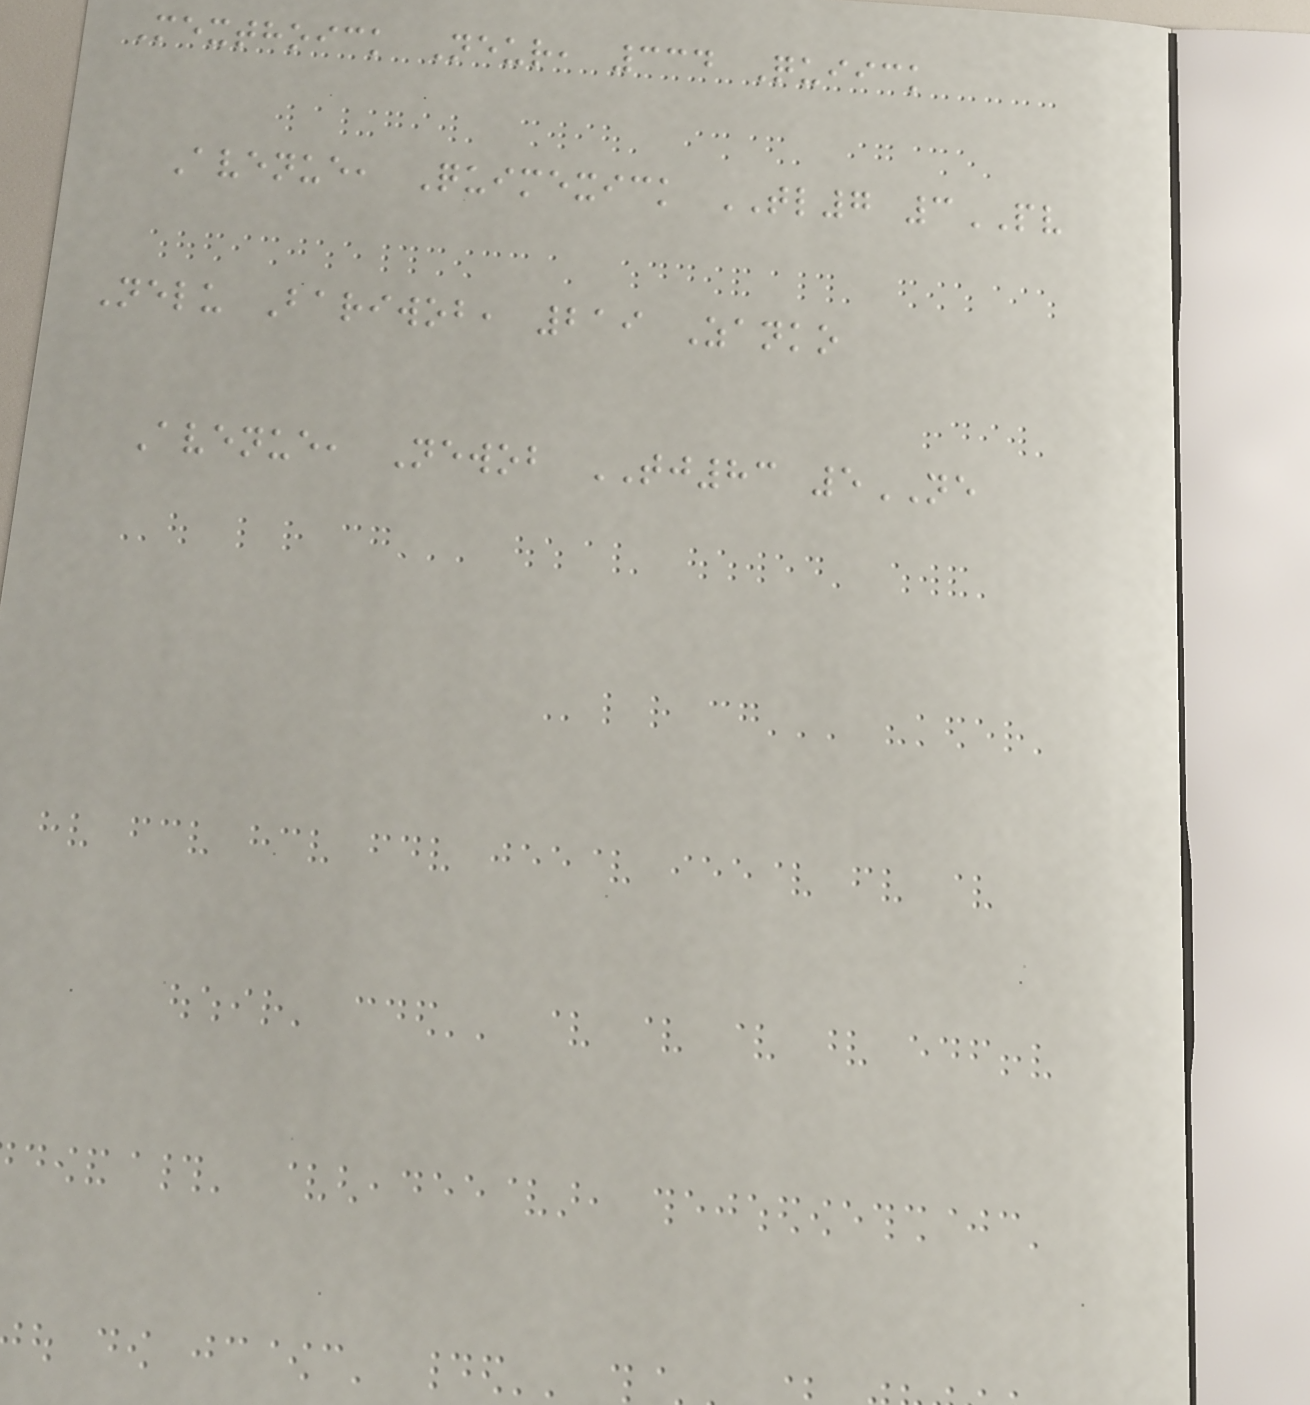Mexthoick Neur, 334 Quiick
Avenue, Quimexick TL7 3PV
Nelu Bariwob, 219 Zanko
Avenue, Newob TJ83 5NE
